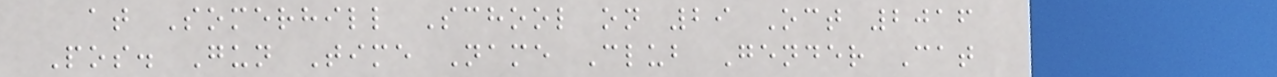at Somerhill School on 29 Oct 2016
Pos. Gun Time Name Club Gender Cat
